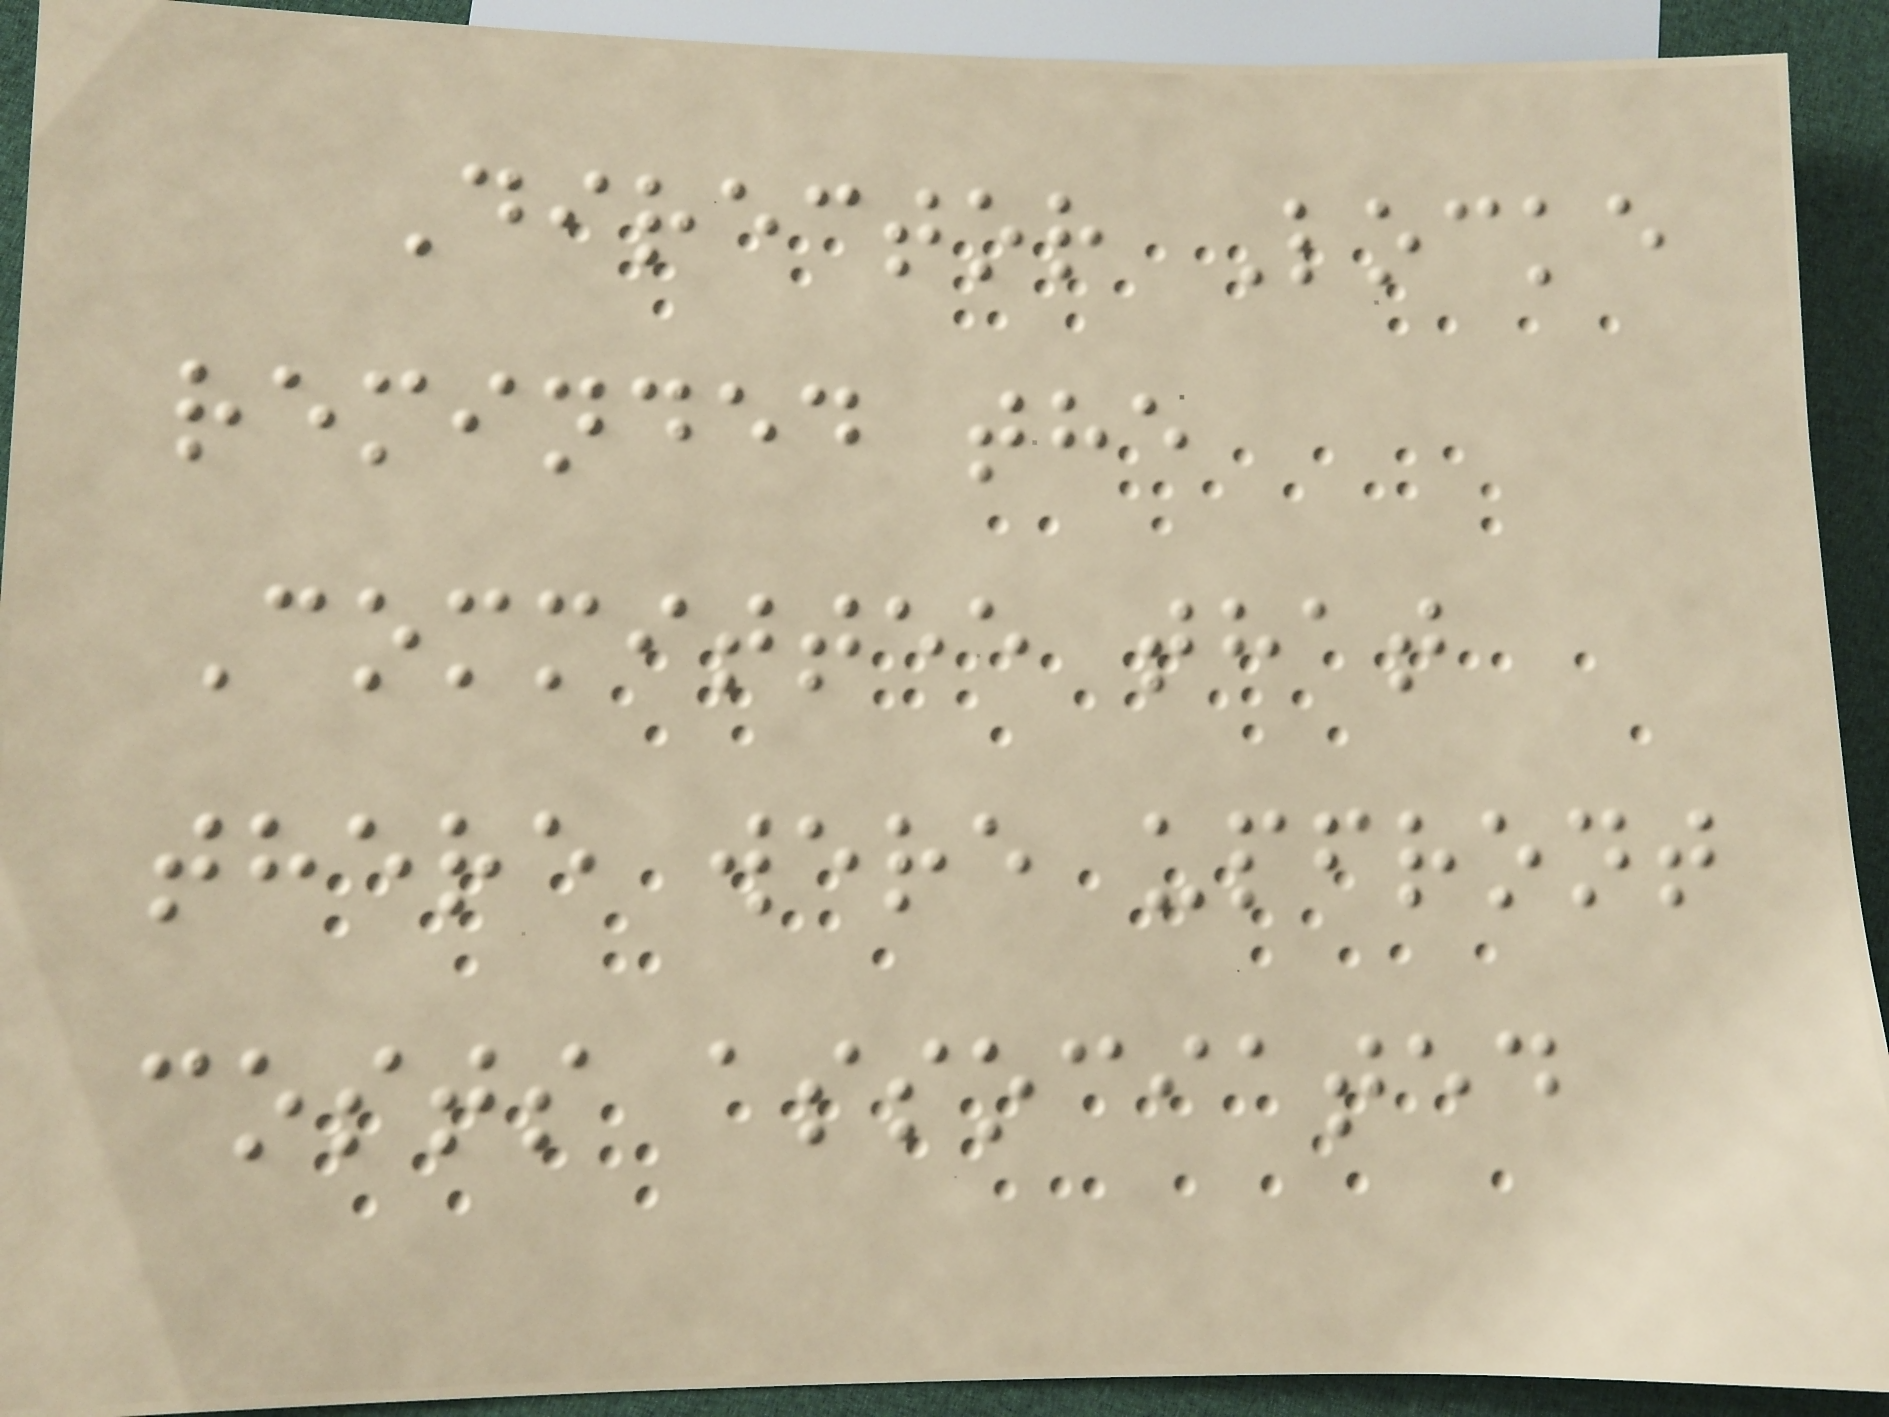Director Locke
reminded the
Committee that
there were upfront
costs associated
